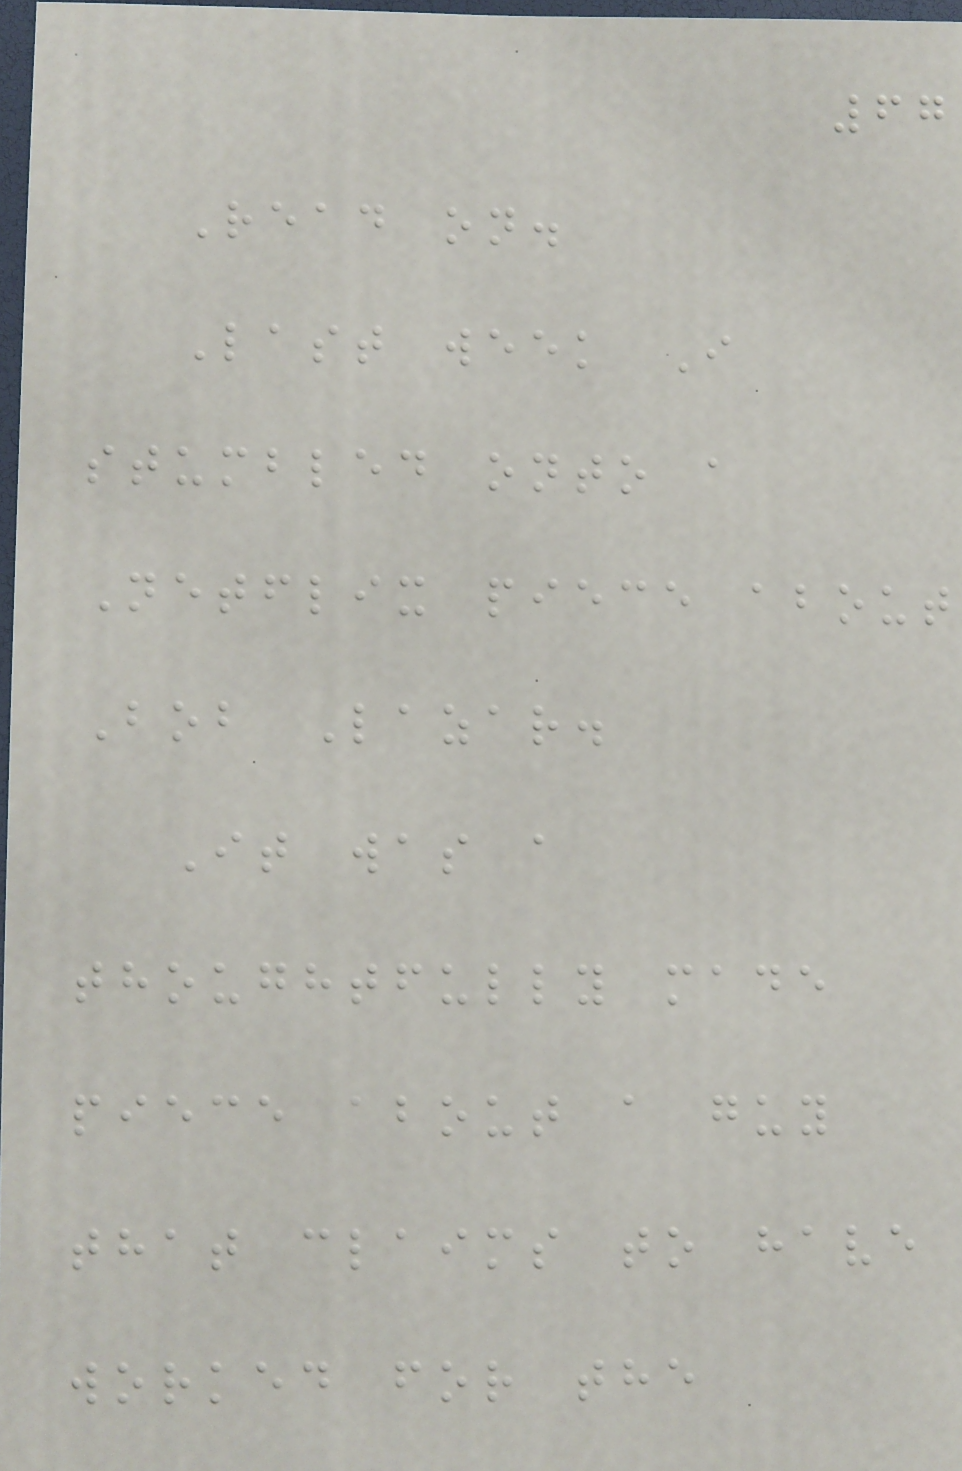67
Read on.
Last week I
stumbled onto a
Netflix piece about
Bob Lazar.
It was a
thoughtfully made
piece about a guy
that claims to have
worked for the
